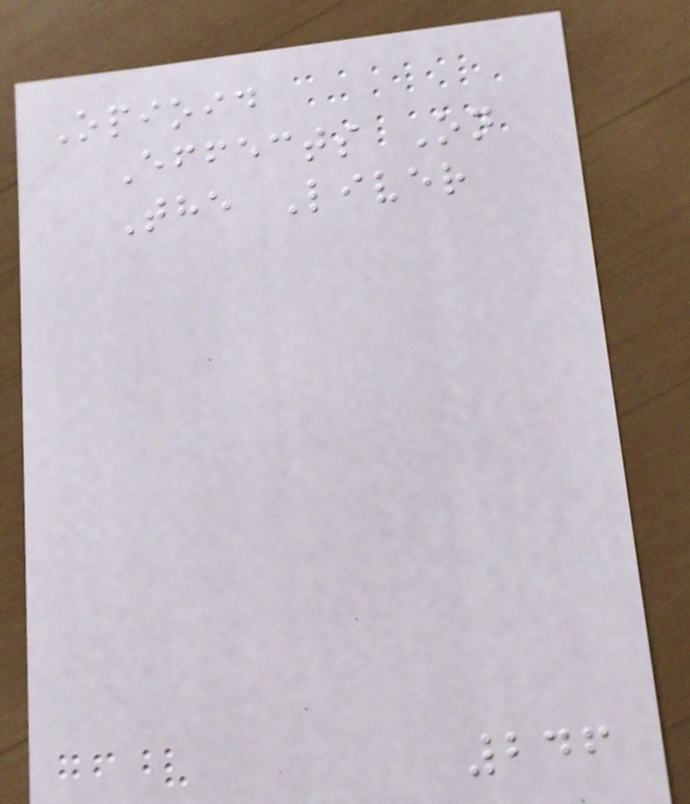Opioid
Effects On
The Liver
246
